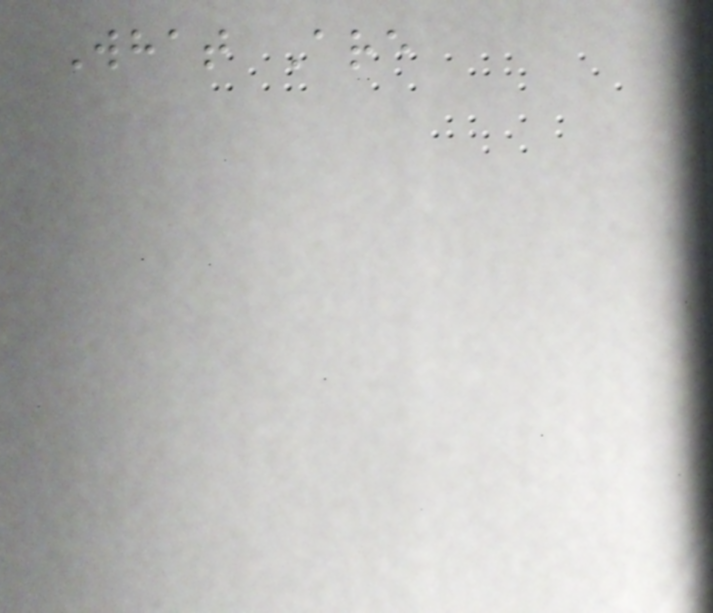What Are
